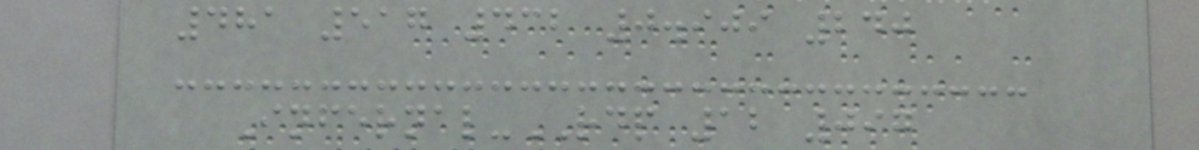481 517 432 0.909 240
Infernal-RDP 12 097
